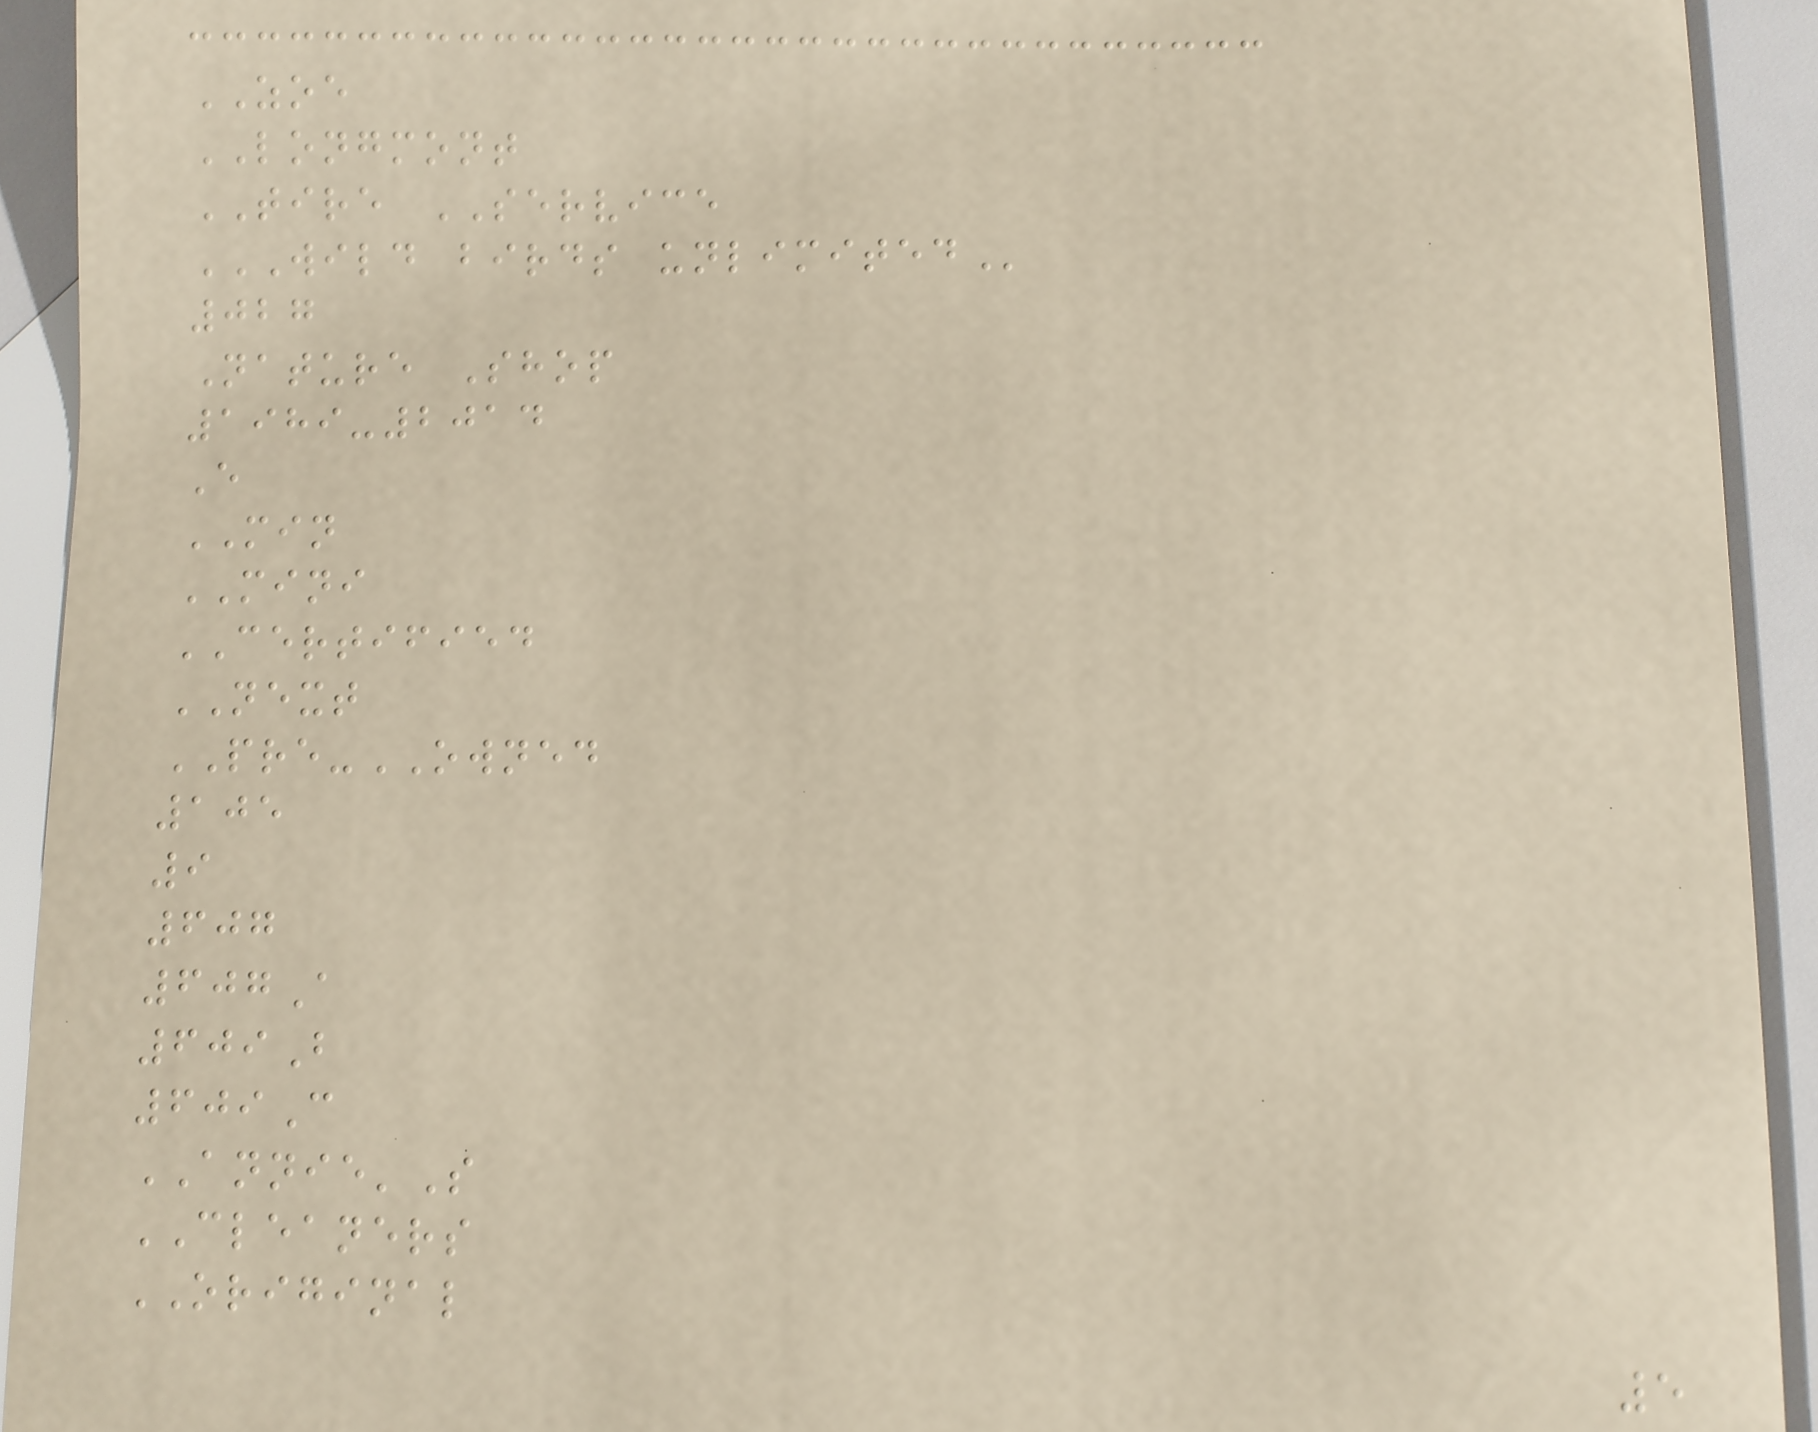ZOE
LONGMONT
TIRE SERVICE
WILD BIRDS UNLIMITED
027
Nature Shop
1989-2014
E
MIN
MINI
CERTIFIED
NEXT
PRE-OWNED
105
9
607
607A
609B
609C
ANNIE'S
CLEANERS
ORIGINAL
5
